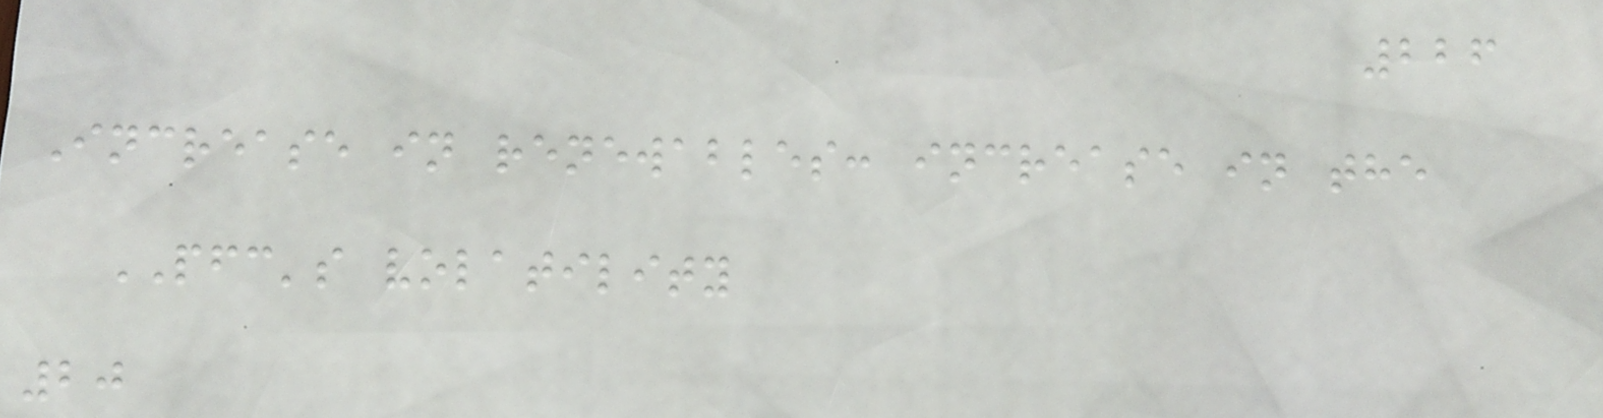226
Increase in renewables: increase in the
PFC's volatility
20
